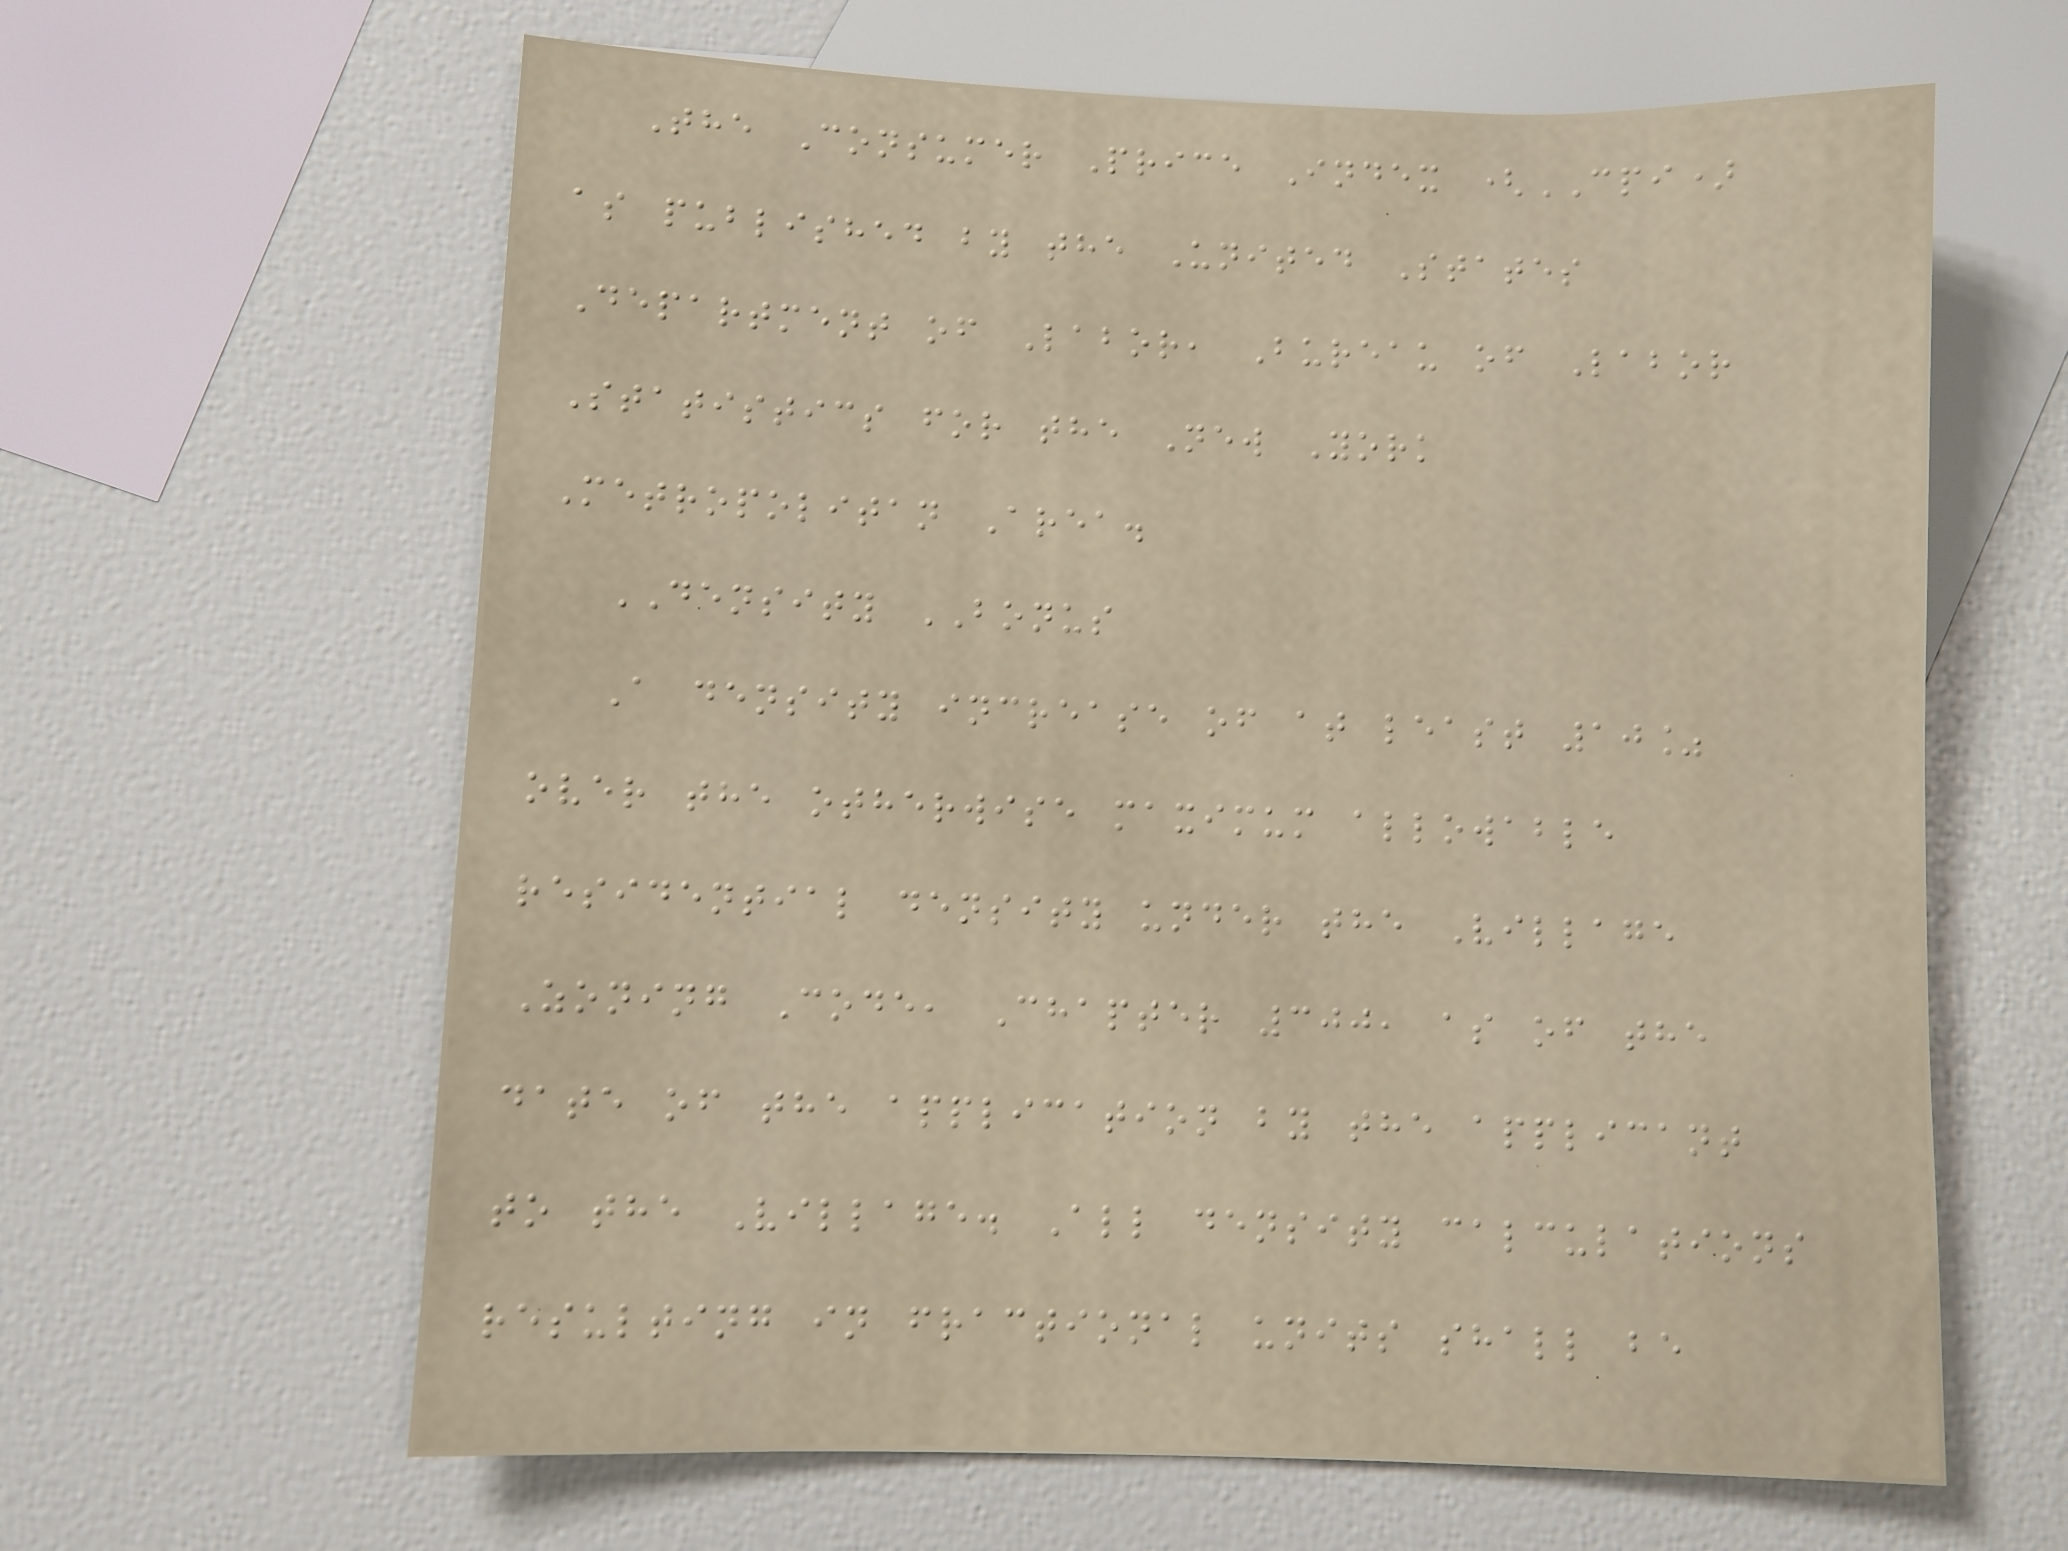The Consumer Price Index (CPI)
as published by the United States
Department of Labor, Bureau of Labor
Statistics for the New York
Metropolitan Area.
DENSITY BONUS
A density increase of at least 10%
over the otherwise maximum allowable
residential density under the Village
Zoning Code, Chapter 300, as of the
date of the application by the applicant
to the Village. All density calculations
resulting in fractional units shall be
